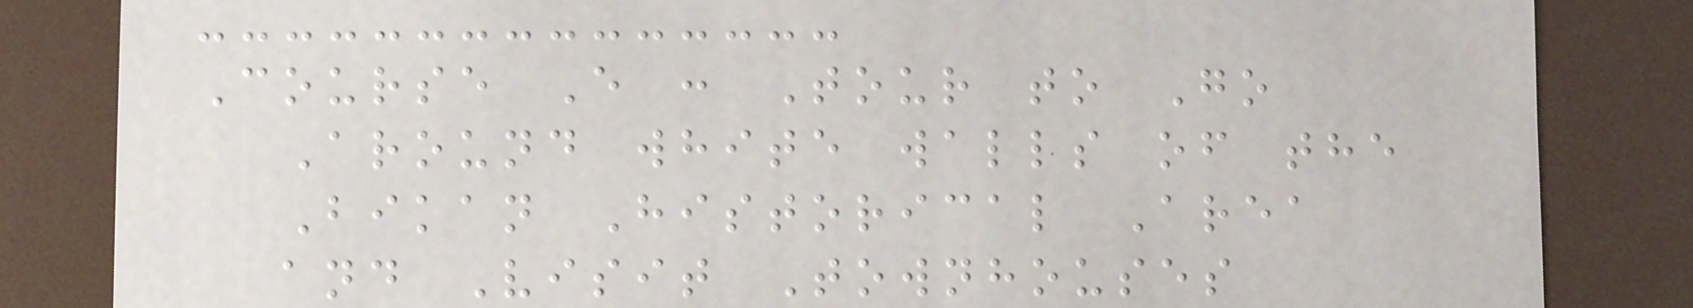Course E : Tour to Go
Around white walls of the
Bikan Historical Area
and Visit Townhouses
